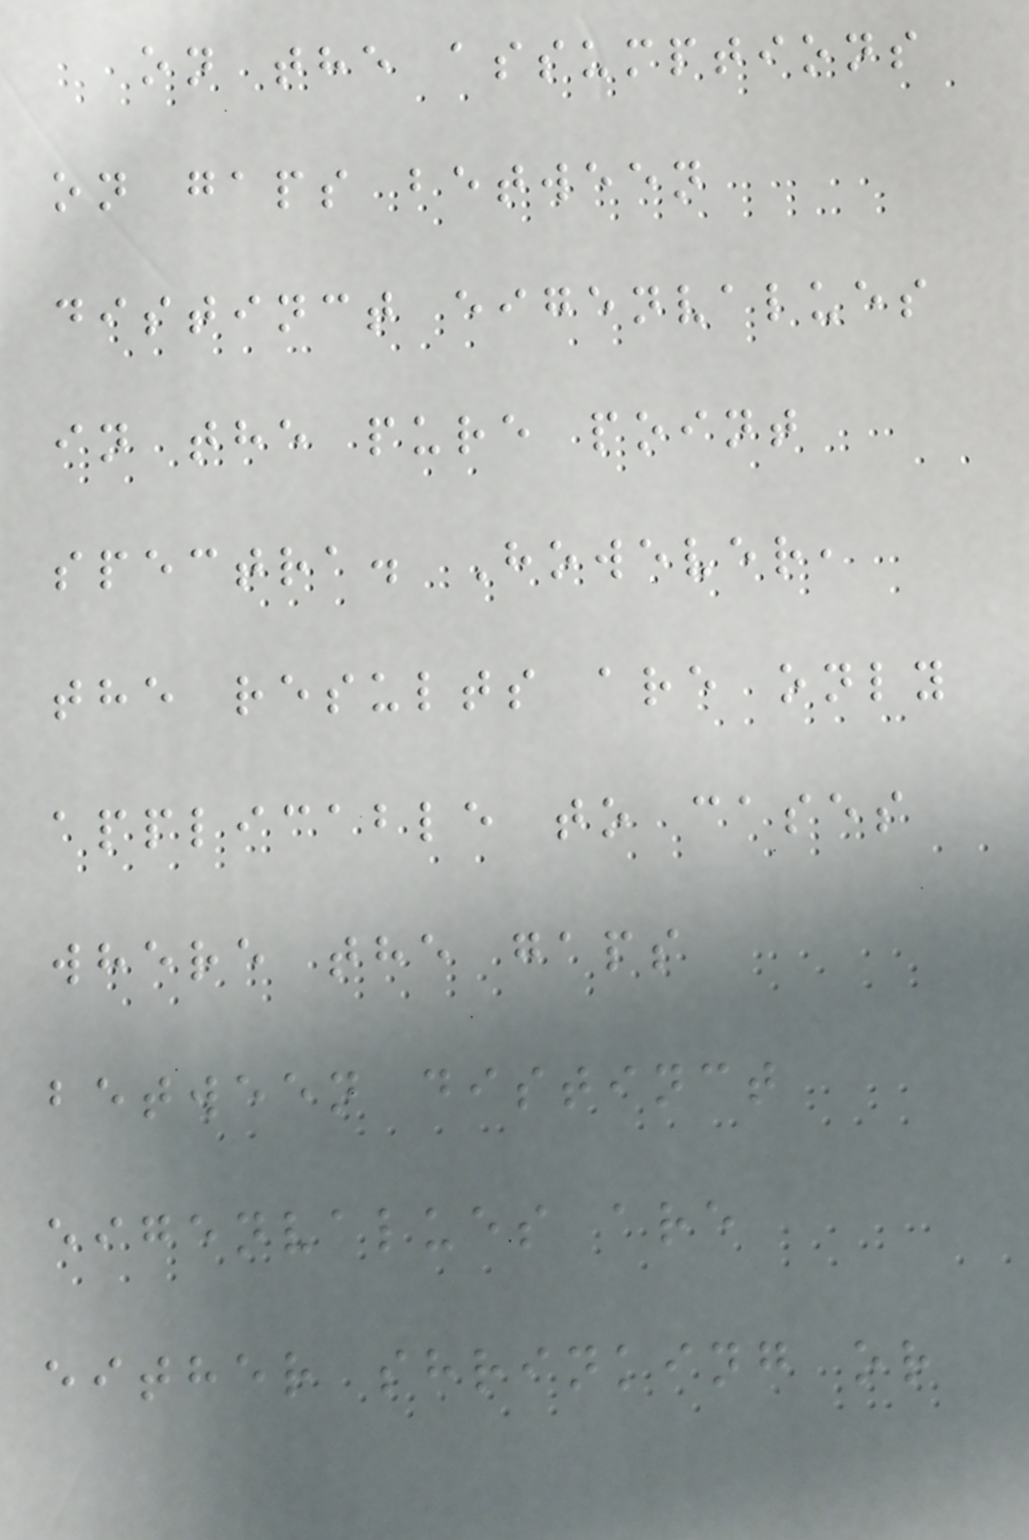on the assumptions
on gaps between
distinct eigenvalues
in the pure point
spectra. However,
the results are only
applicable to cases
where the gaps
between distinct
eigenvalues are
either shrinking or
